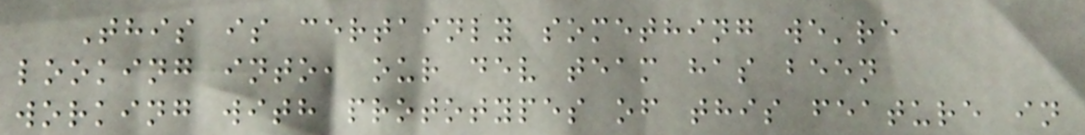This is certainly something we're
looking into, our dev team has been
working with prototypes of this feature in
